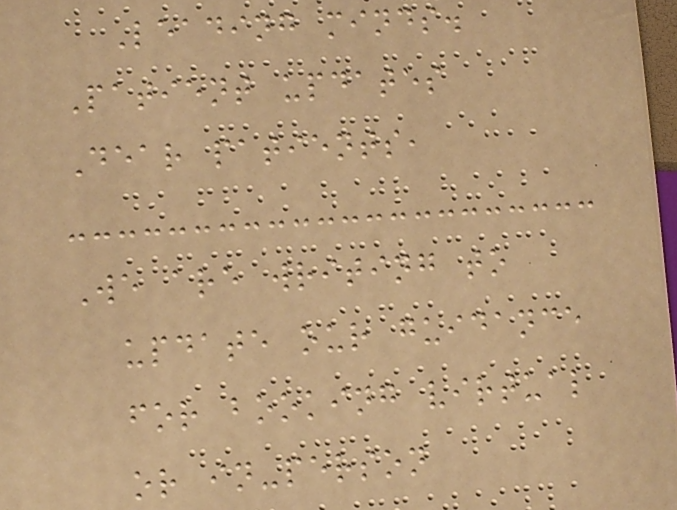Leading minds.
Patient updates
Dear patients,
We are writing to
update our guidance
for booking virtual
or in-person
